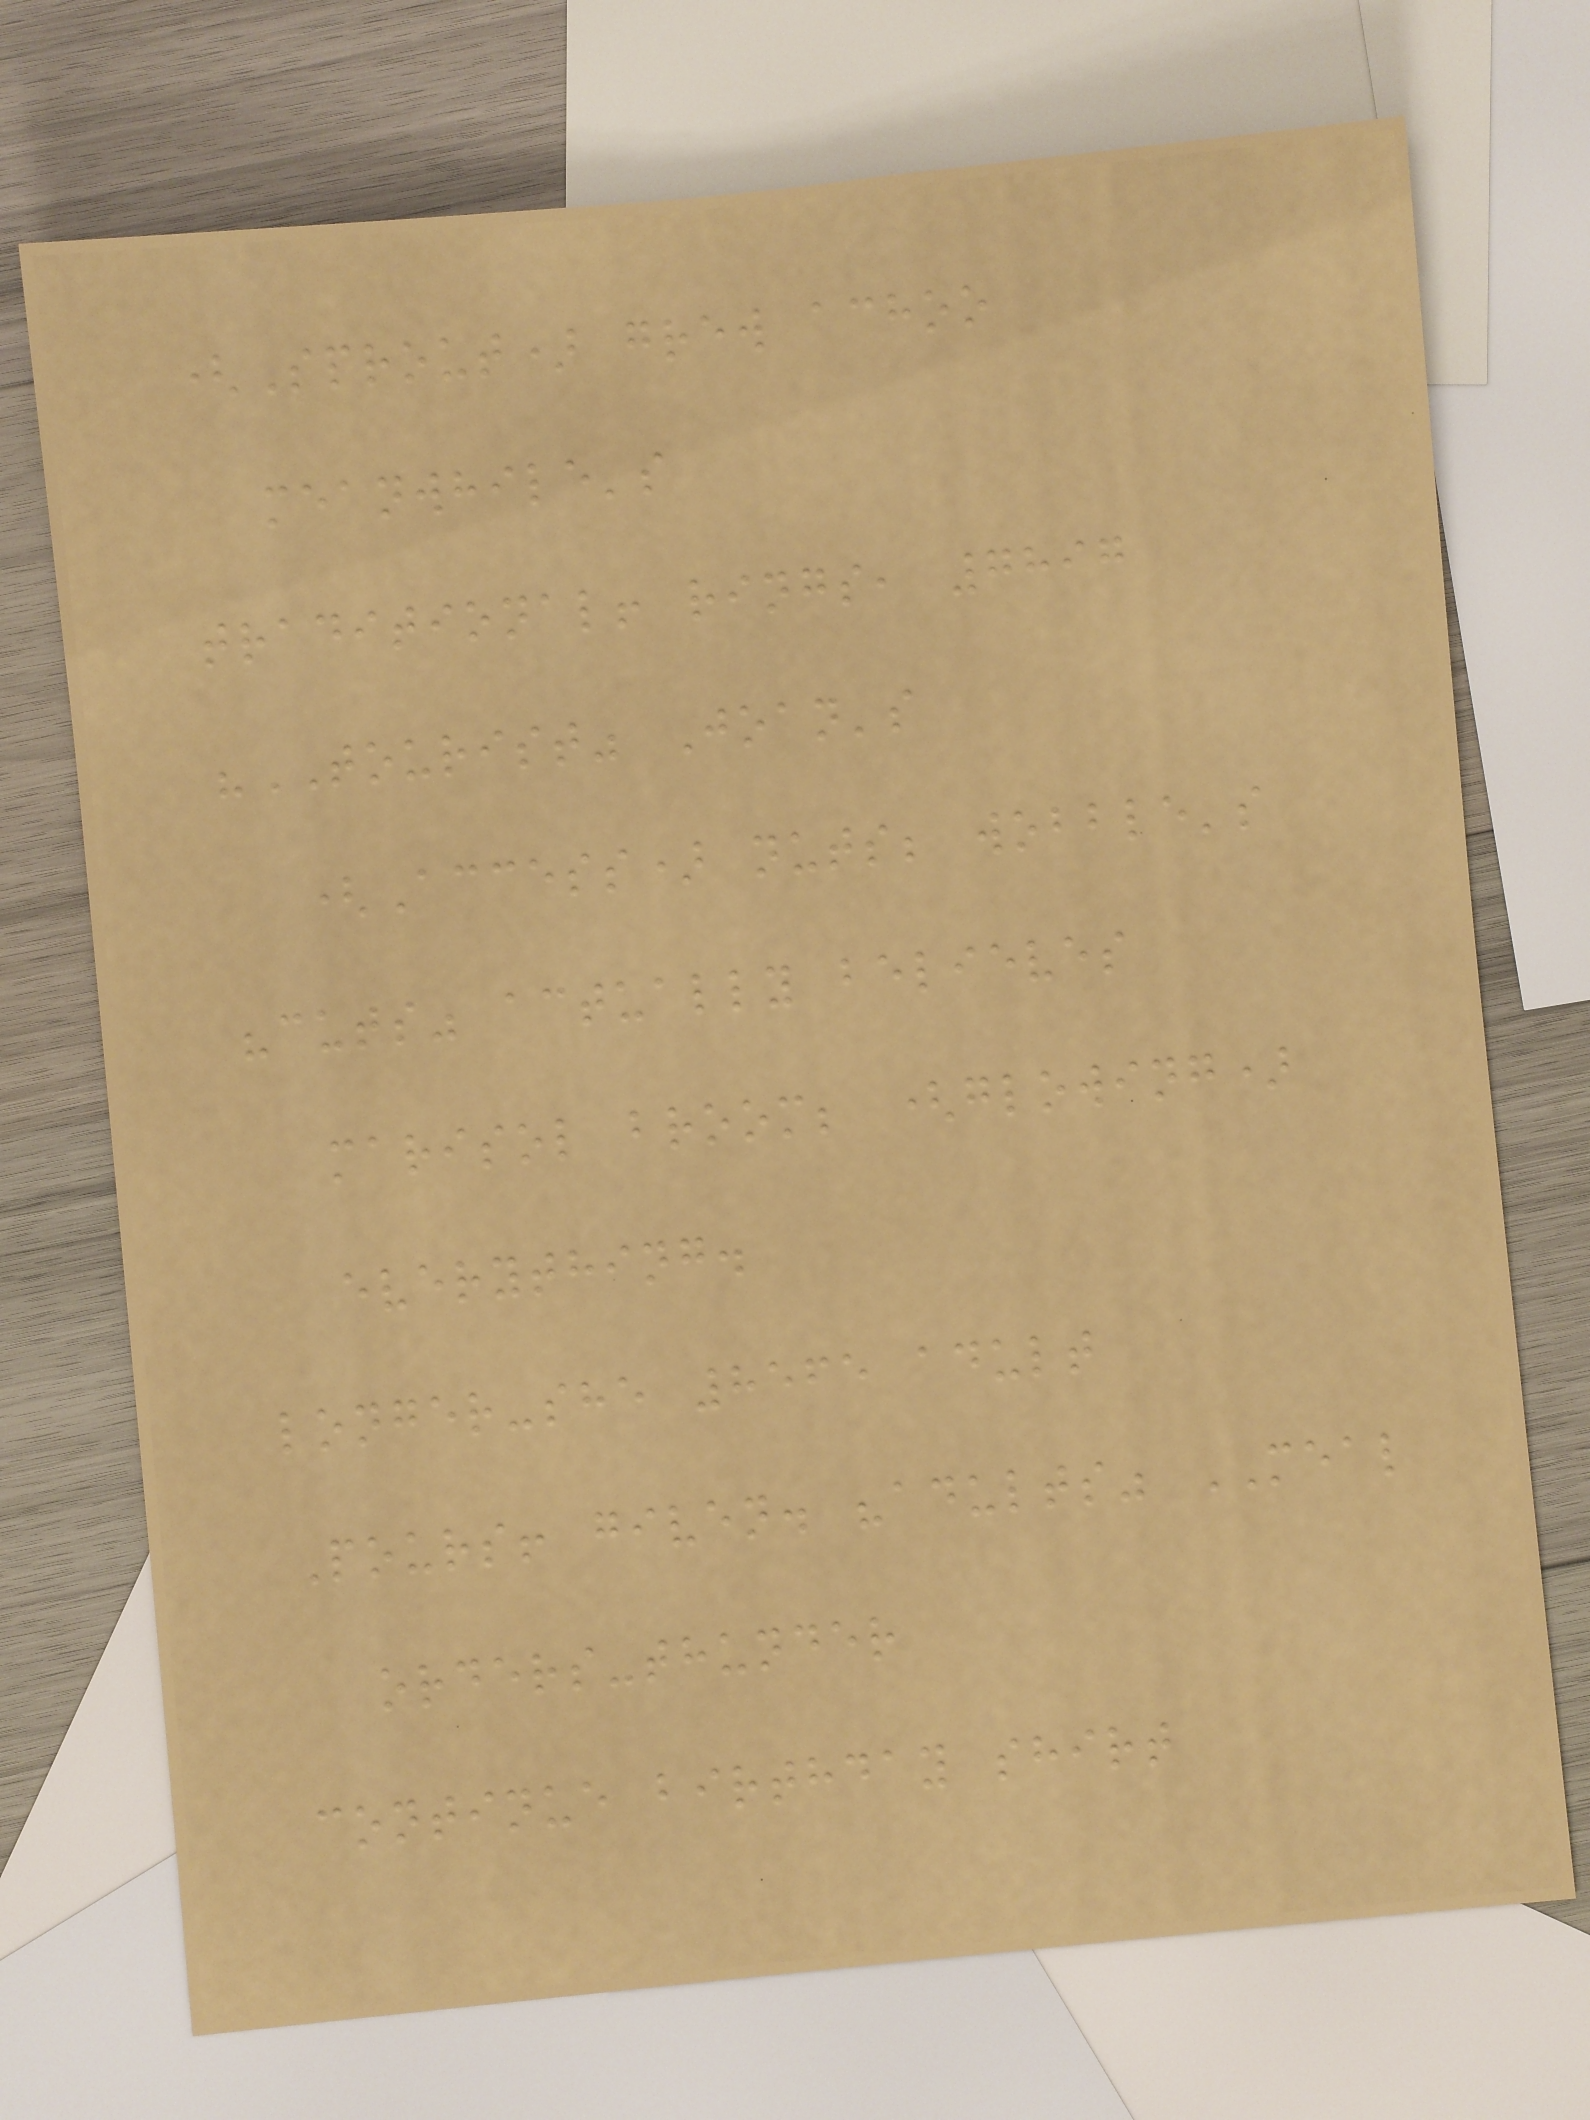(Sprout) grew achoo
meanwhile's
traditional! rings, 7897
"TOURIST" Joan's
(Access) nuts; wobble's
"cuts" actually believes
marisol broom; (glowing)
everything.
longer-she 8565 adult
Pours! given. "adults" MEAL
orders-thunder
continue birthday shirt
